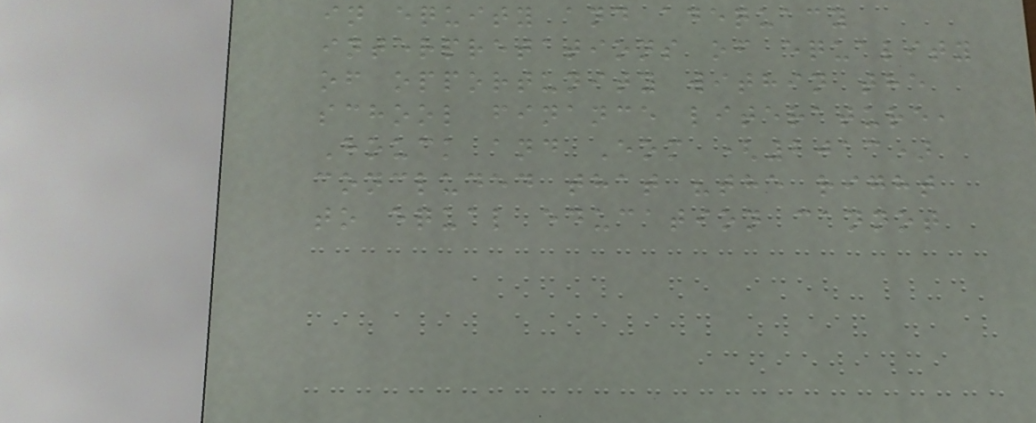in equity and adequacy
interpretations of equality
of opportunity within the
school finance literature,
Houck and Eom (2013)
concluded that "the right
to equal education cannot
